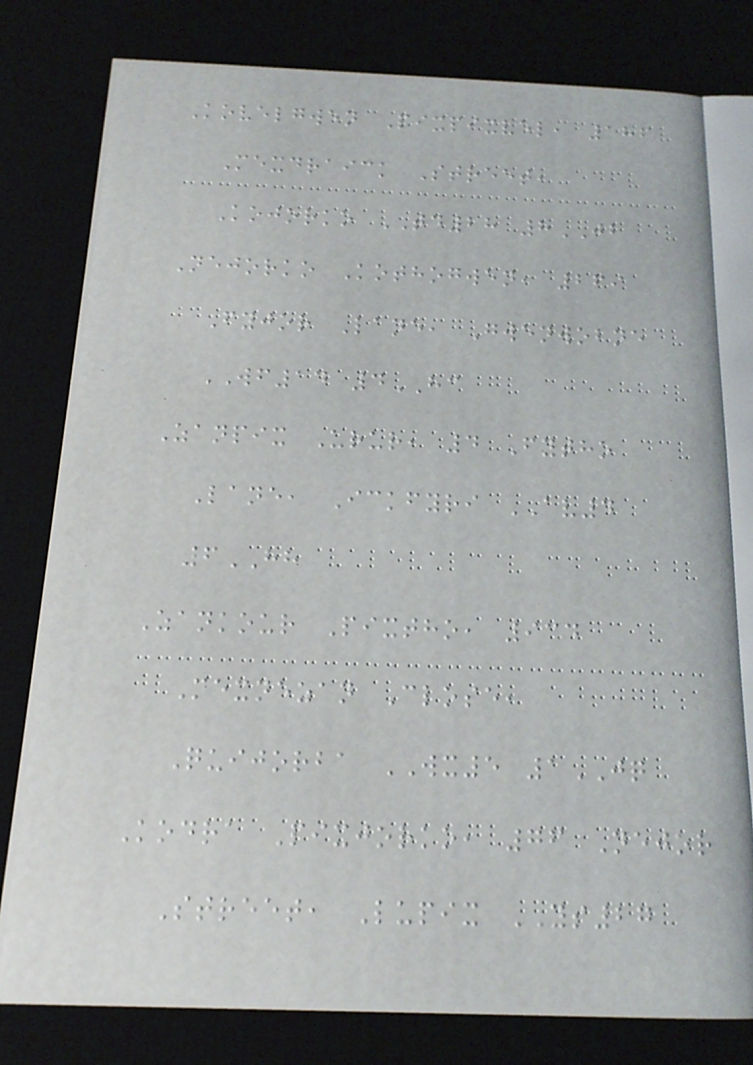Kovelgwen Pixpixvel, 186
Mexdraick Street,
Kojorko TD28 8JB
Nejorko Kothogwen, 269
Fyjor Lane, Gwenwobne
WF14 4HC
Zanpix Urur, 4 Fytho
Lane, Ickfyri AV4
6HH
Zankour Pixtho, 934
Mexnezan Close,
Quijorba WX5 1JQ
Kodra Pixjorko, 76 Nejor
Street, Lupix YS27
